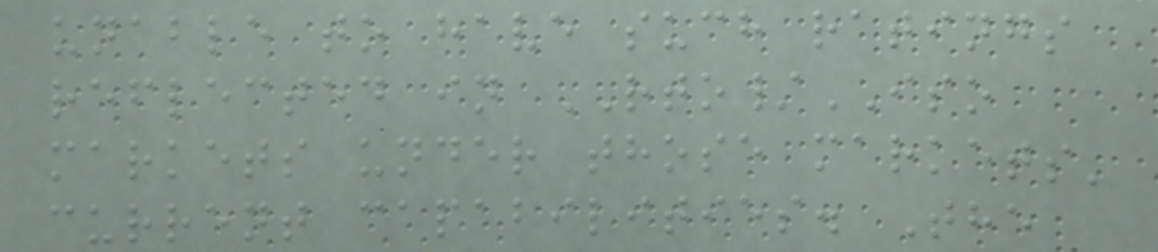unable to have such ratings
reflected in RTO/ISO
markets under those markets'
current capabilities. The
